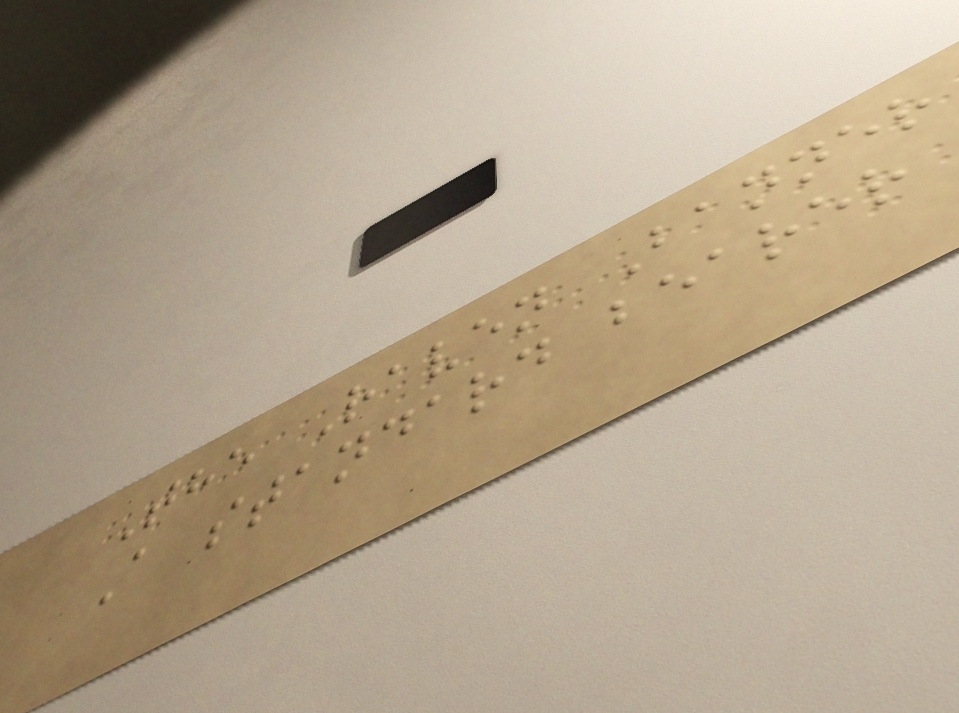The Raven Banner
A standard bearer
